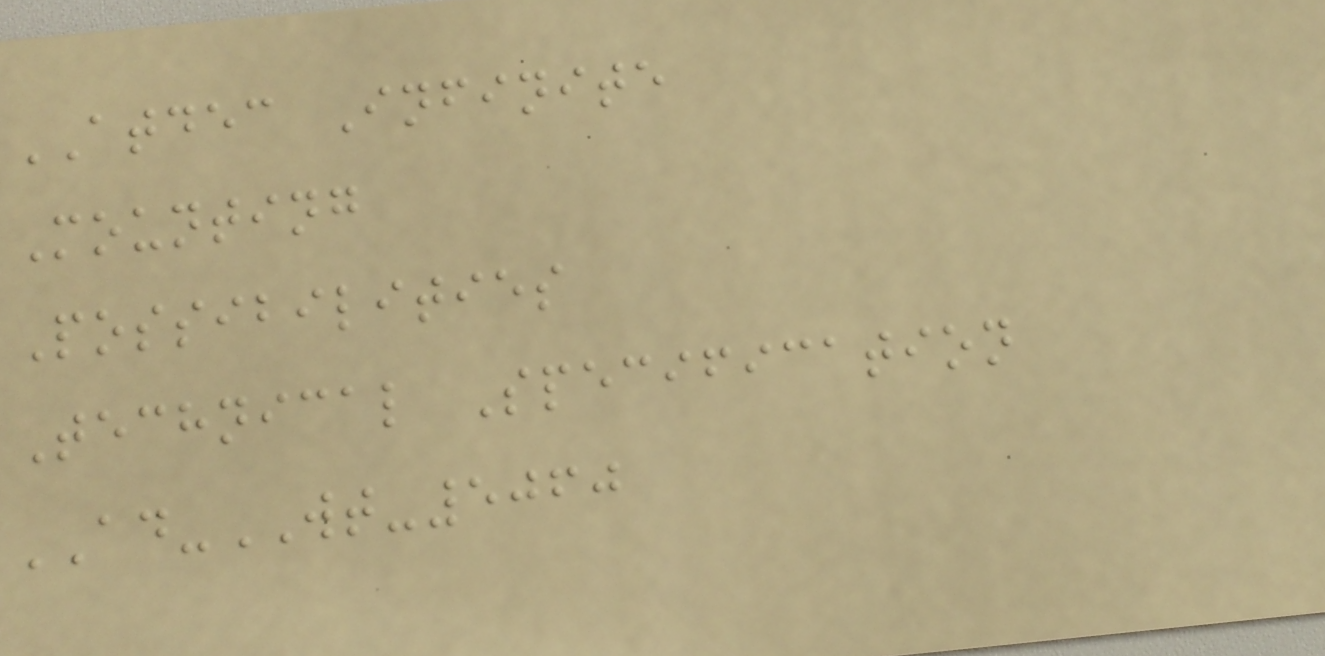ATDEC Infinite
Mounting
Possibilities
Technical Specification
AD-WT-5060
